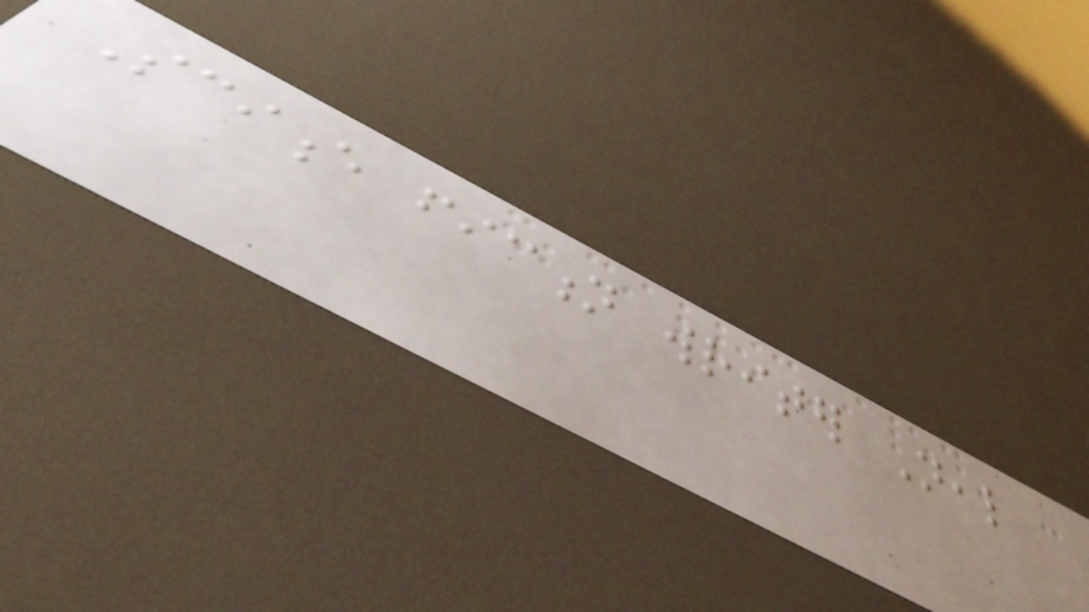Science fiction writer Neal
